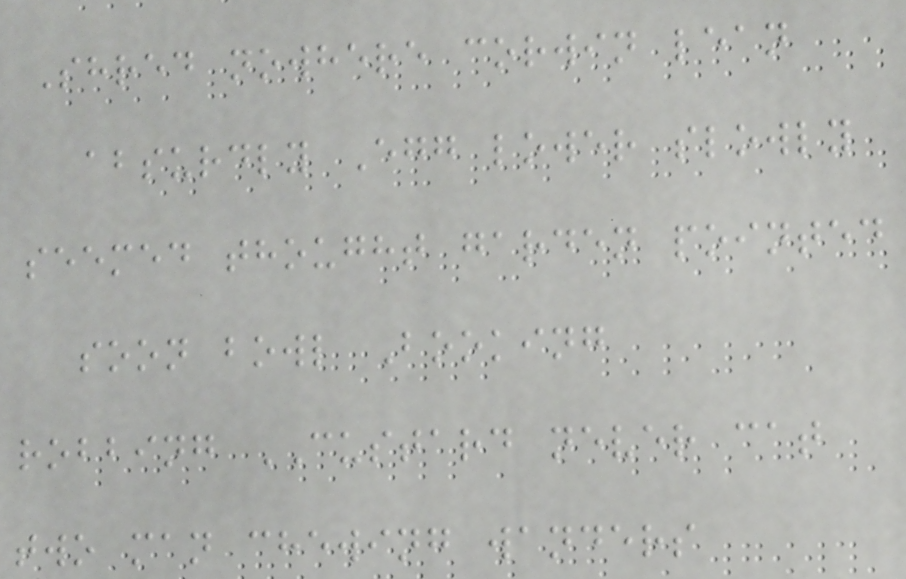Shred nowhere corwin lean
absurdly Egg lower slowly
seemed thought garden pointed
soon bowl Booking
robbing CUSTARD never cat
two man chewing wanders
